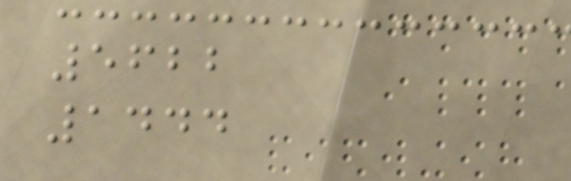5622
1444
